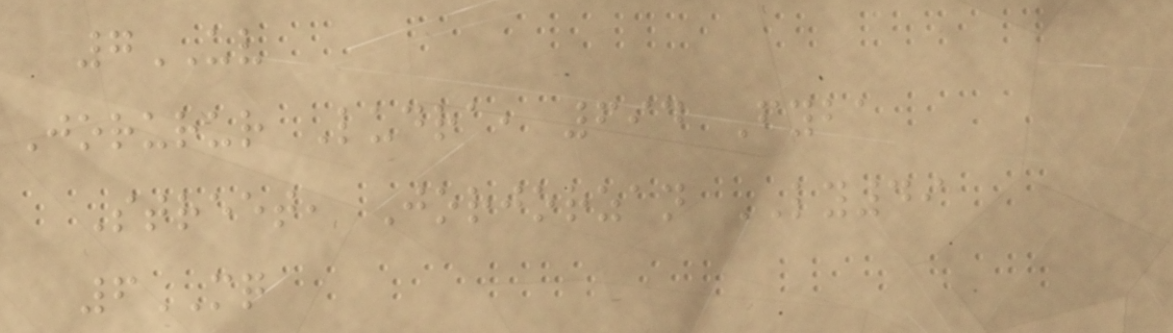7UV
Jorurur Ludra, 694 Fyba
Street, Jorjorzan LY49
6MQ
